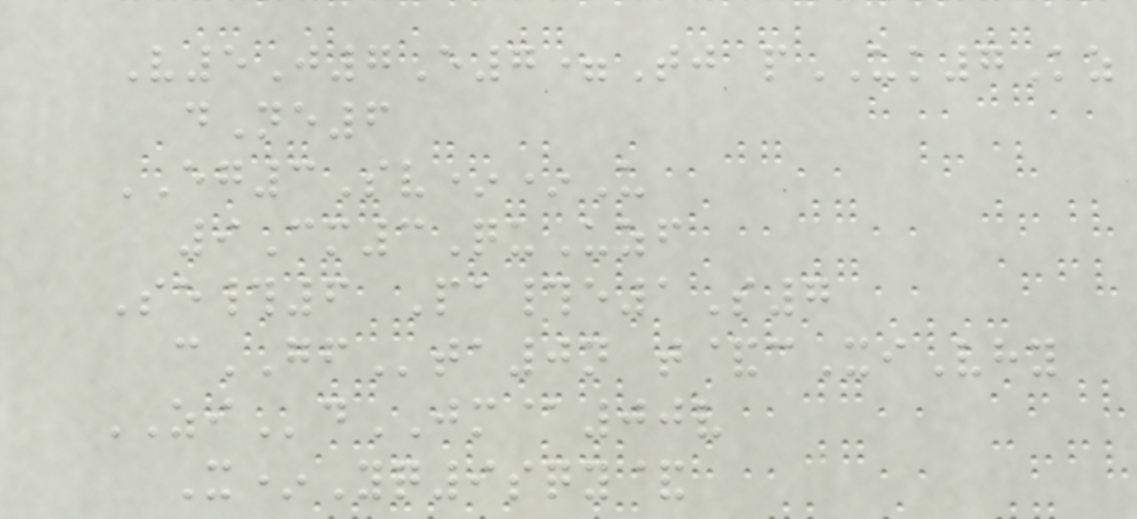V5J7E7=Tj pUK7Kz
dNe6
EG3Sv**U
9Cm3QuUzf
Se#6 Pa#e1S7
cGFta0n t&cXiVhy
ZIdJM@00v
X*Yq9sqy&
